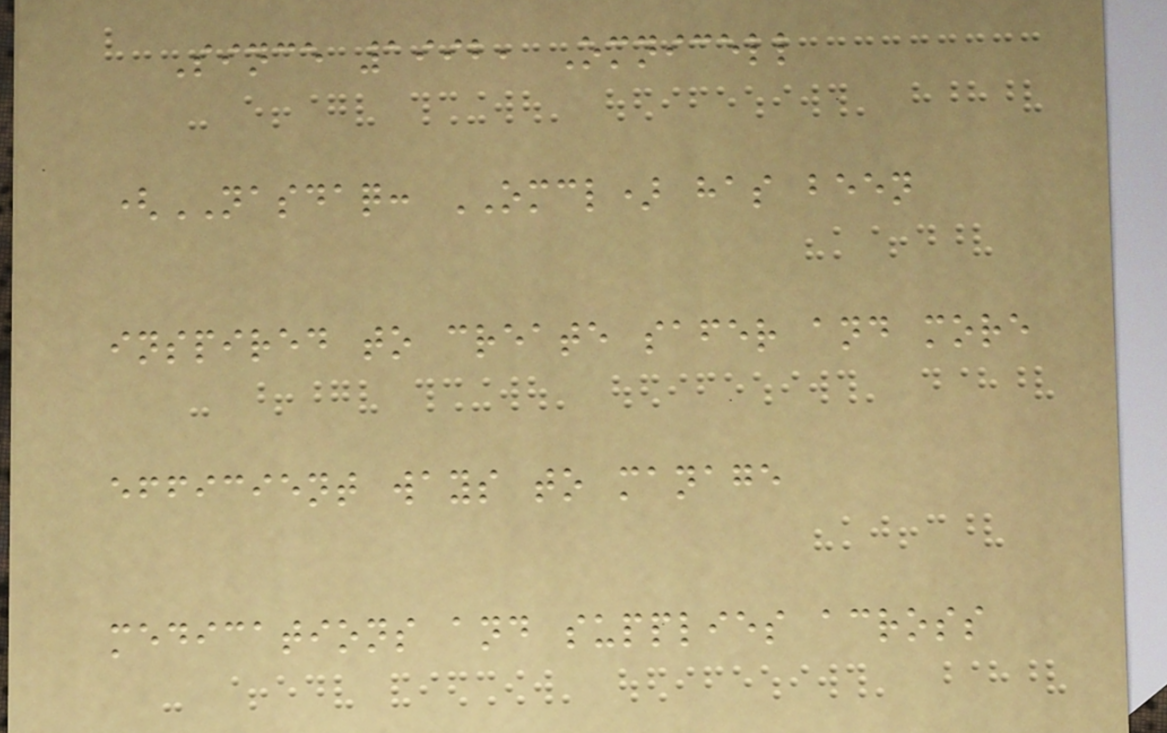Since 1992, Omnicell
(NASDAQ: OMCL) has been
inspired to create safer and more
efficient ways to manage
medications and supplies across
